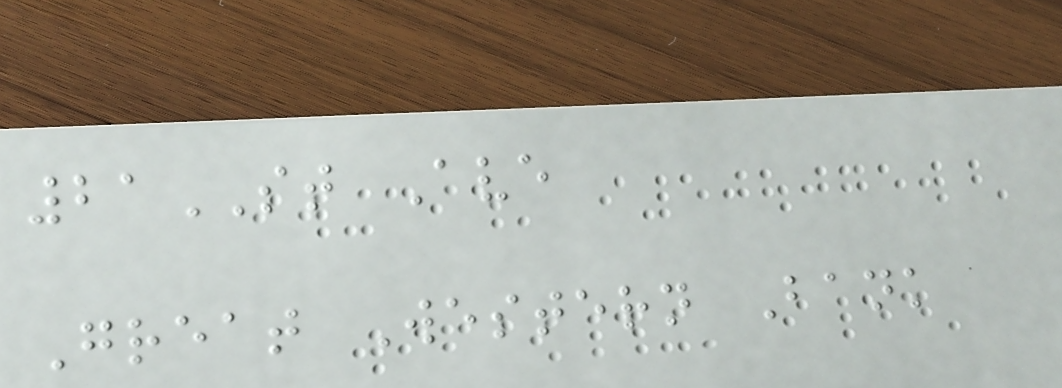21ST Ave
Great Western Bank
